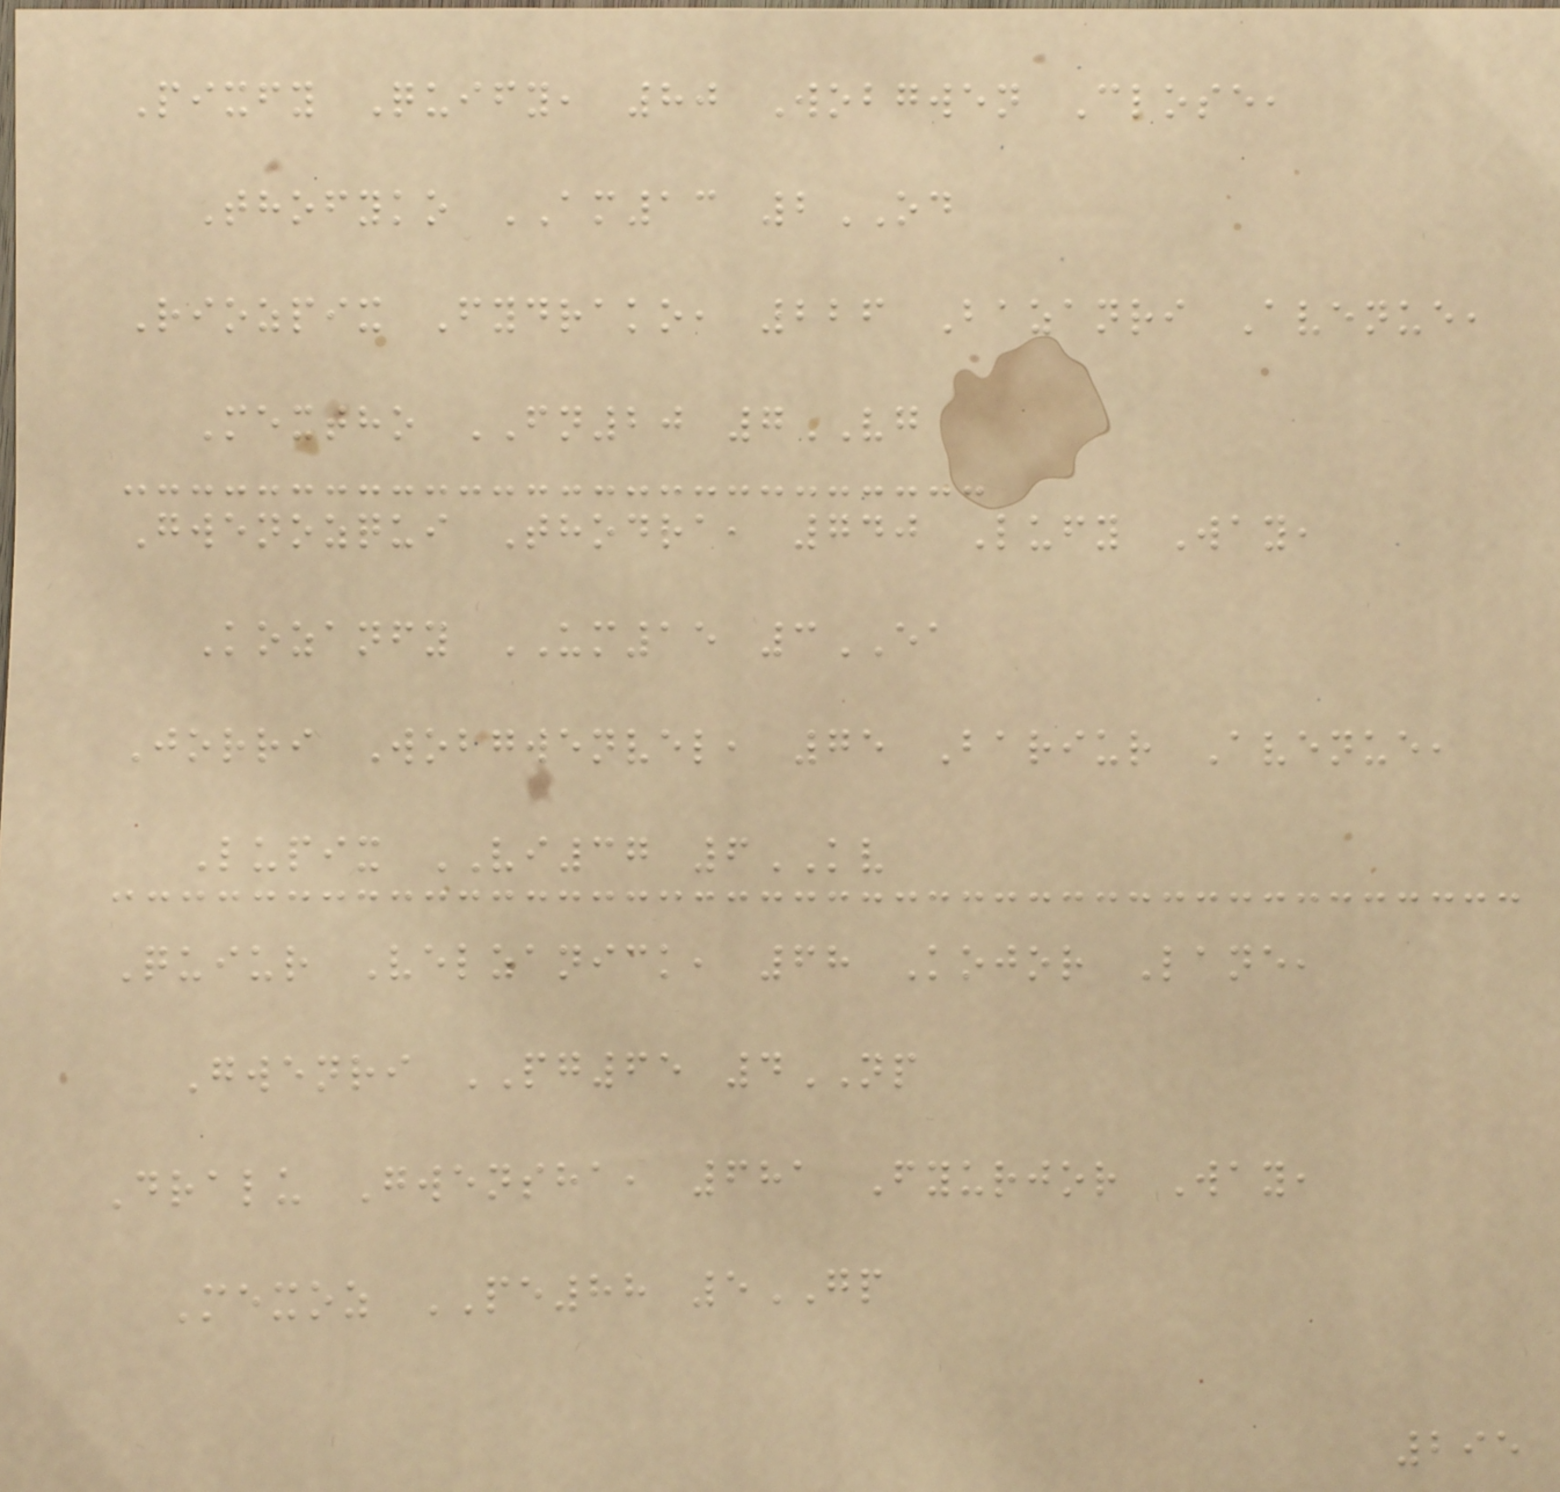Pixfy Quify, 80 Wobgwen Close,
Thofyko AM13 2OD
Riozpix Fydrako, 226 Bazanri Avenue,
Mextho FN20 7VG
Gwenozqui Thodra, 740 Lufy Way,
Kozanfy UM15 3EA
Jorri Wobgwenvel, 75 Bariur Avenue,
Lupix VI37 6KV
Quiur Velzanick, 68 Kojor Lane,
Gwenri PG65 4NP
Dralu Gwensha, 681 Fyurjor Way,
Mexoz PE88 5GP
295
